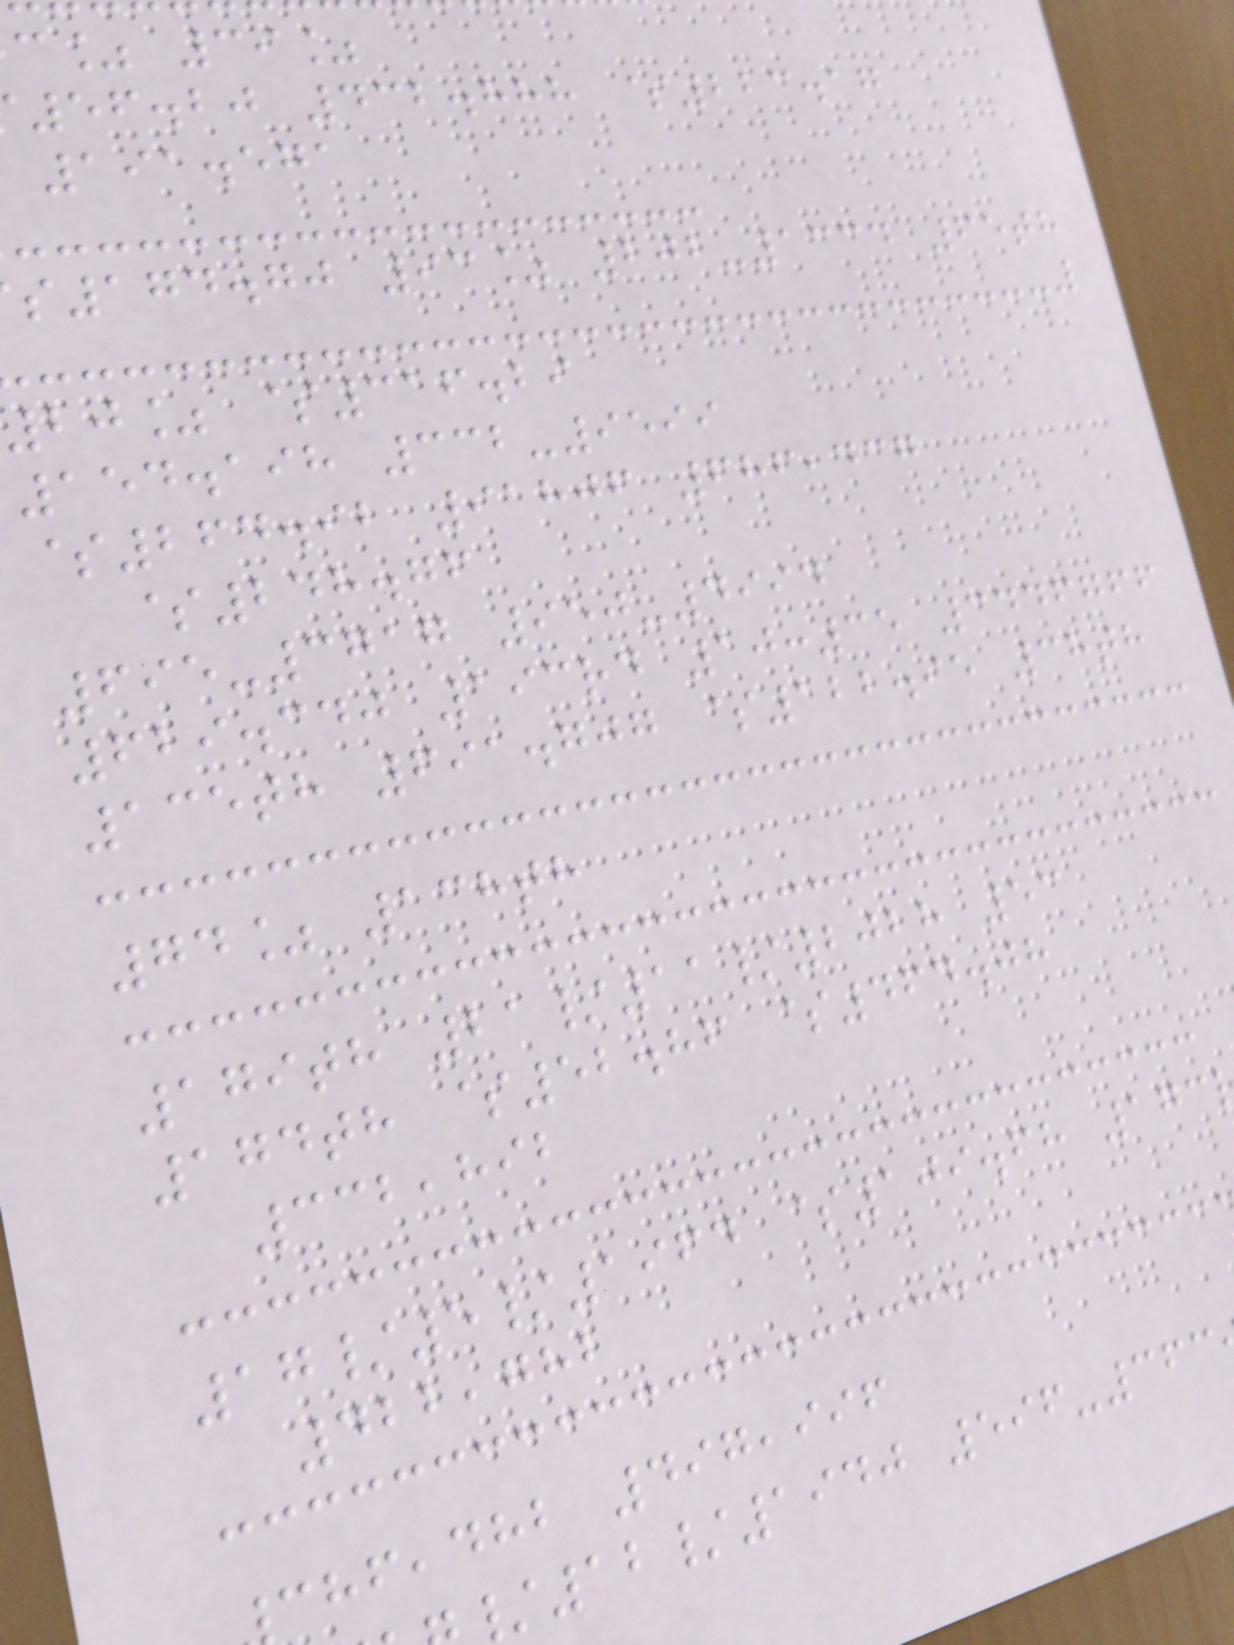c% 39%
56.20 432.888 $223.17
191.571
174.70 93% 202-1334 65th
20% $316.29
154.198 332-9599
$264.92 91806 686,437
$248.76
695-3717 950-4994
629.340 193rd 10:35 3446766
135th 691.707 $122.95 38th
74% 138th
179th 21/11/2028 53
174th $52.86 $464.08
332,892
17/5/1964 $109.68 173
422,782
,dhb 497,996
12/1940 596-363
